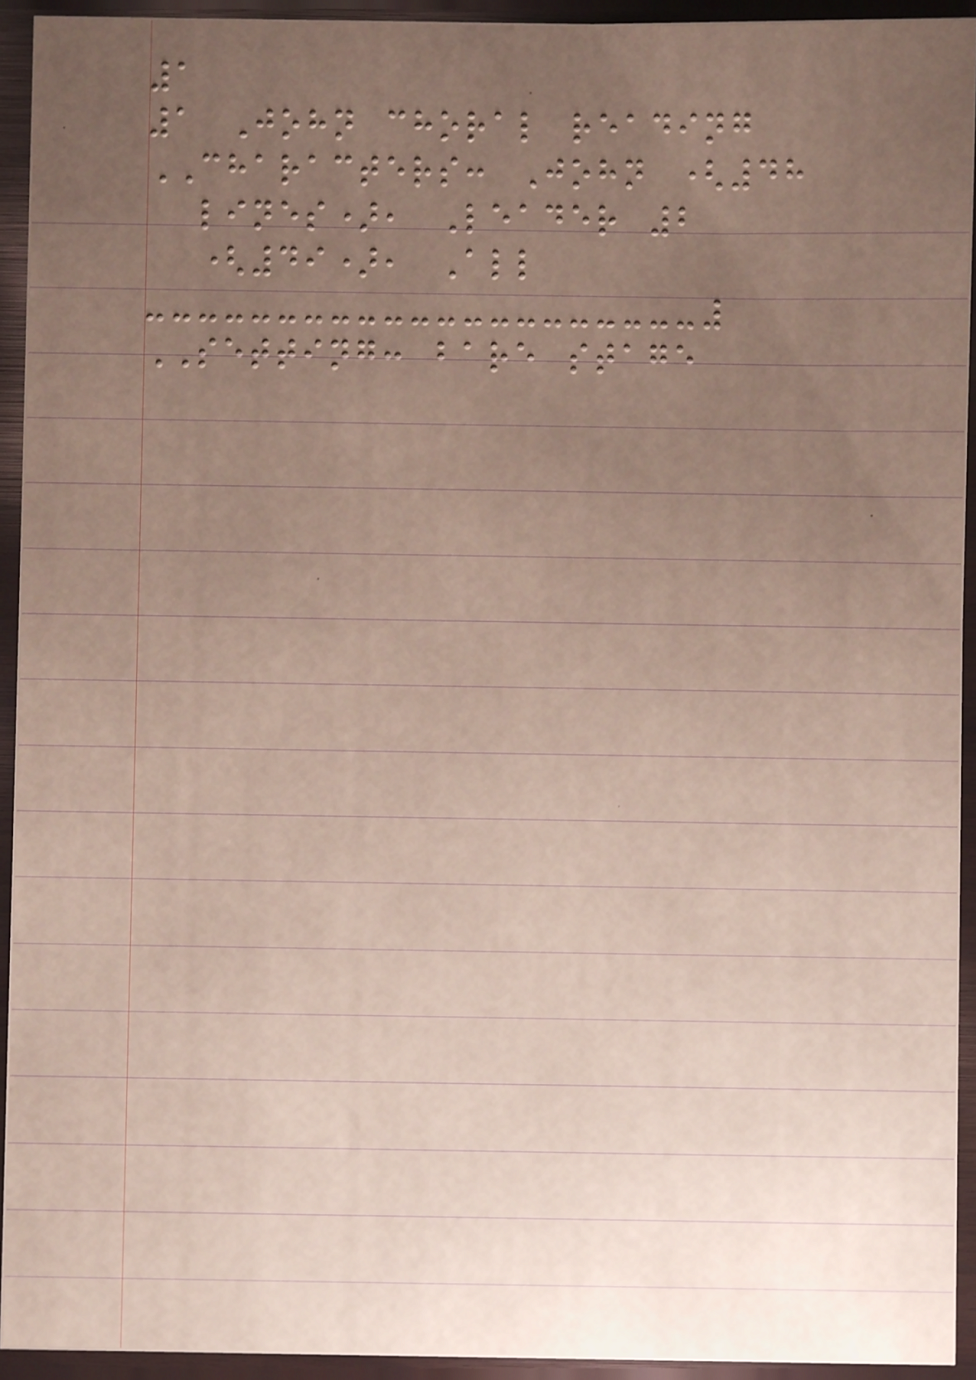1
1 John choral reading
CHARACTERS: John (48
lines), Leader 2
(49), All
SETTING: bare stage
